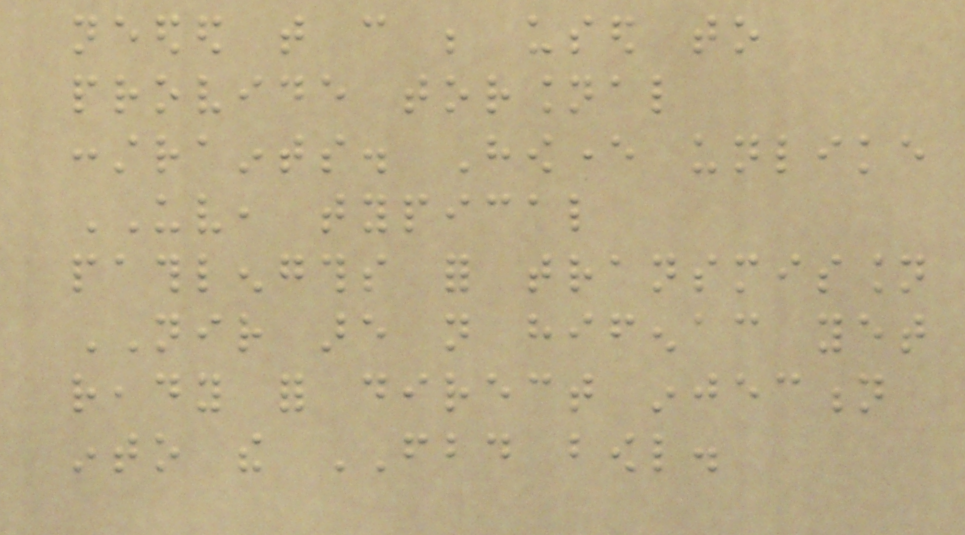needed that can be used to
provide torsional
constraints. However unlike
UV, typical
pathlengths for transmission
NIR are not hifenac yet
ready for direct injection
into the FBD bowl.
